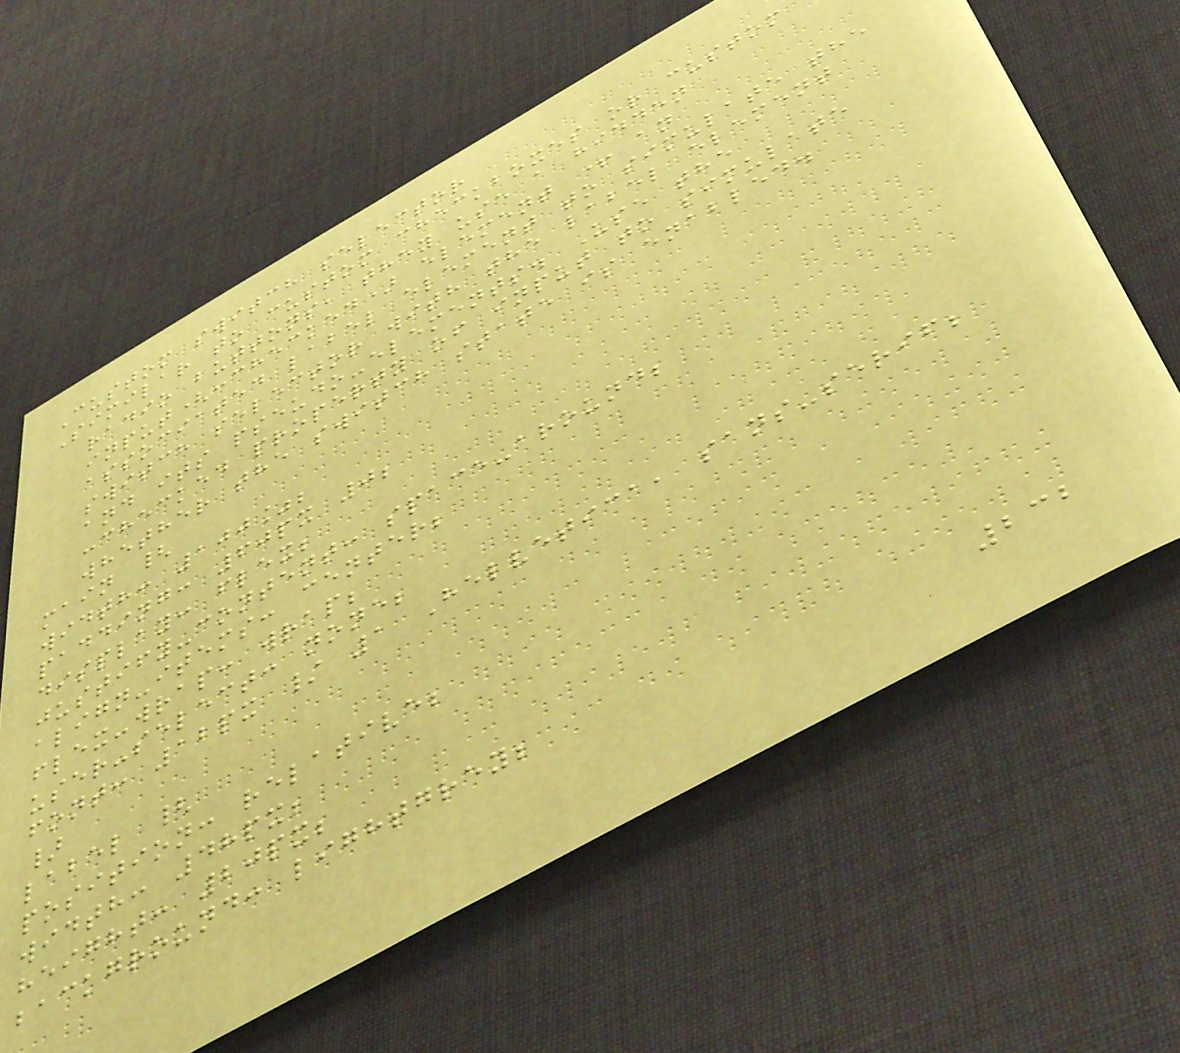Custom switch selector
Similar to custom checkboxes or custom
radio buttons, they use a hidden
input(:checked) element + an
associated label element to simulate the
switch selector with the label element
and its pseudo-elements. Use the
:checked property of input to simulate
whether the switch state is enabled.
main {
width: 100%;
padding: 60px 0;
display: flex;
justify-content: space-around;
align-items: center;
flex-wrap: wrap;
user-select: none;
font: 12px / 1 Helvetica, sans-serif;
}
label {
position: relative;
width: 48px;
height: 20px;
background: lightgrey;
232
